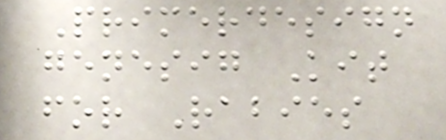Primerdesign
genesig Kit
for Rabies
